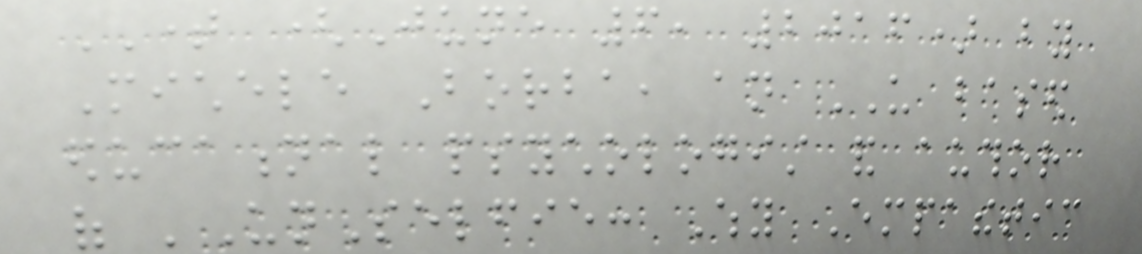TIME (June 6, 2016) by
Michele Borba, an US based
educational psychologist and author
of 'UnSelfie: Why Empathetic
